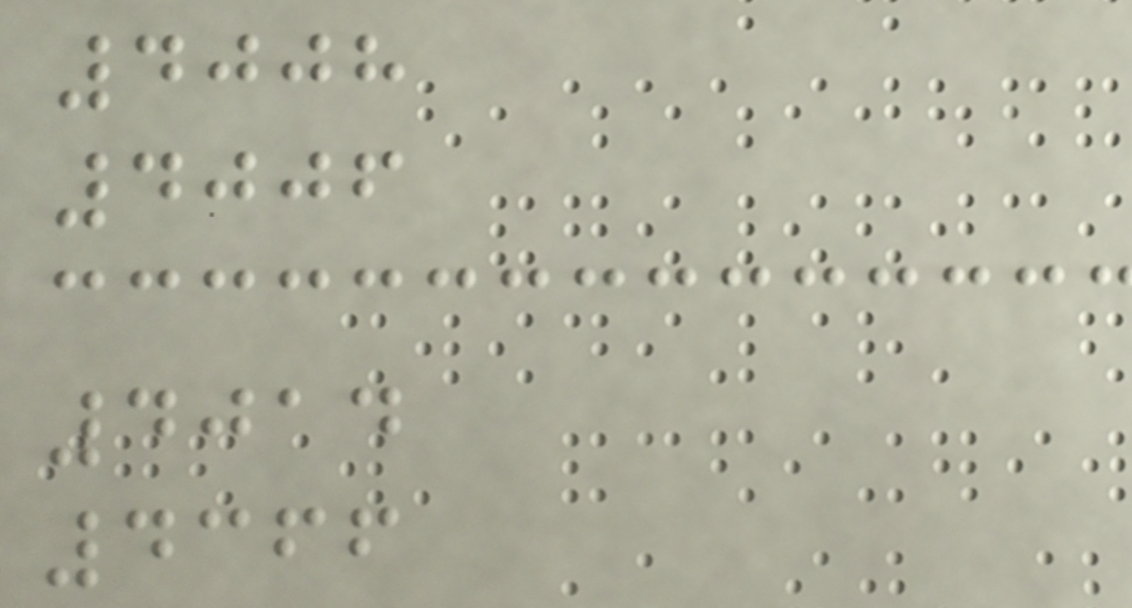4008
4006
4014
4366
